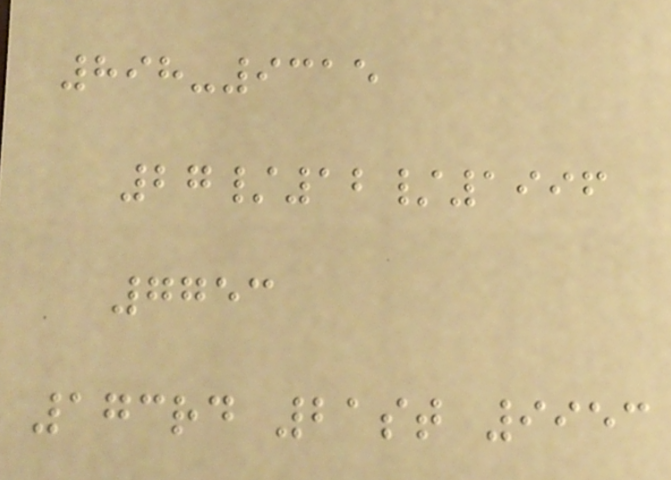898-9315
27/12/1996
7753
173rd 21st 9953
